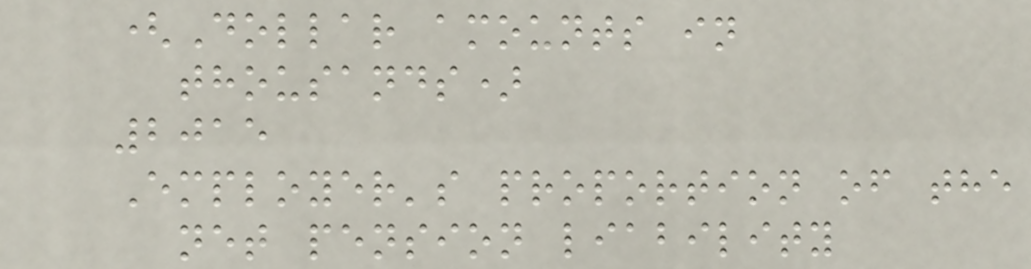(Dollar amounts in
thousands)
2015
Employer's proportion of the
net pension liability
